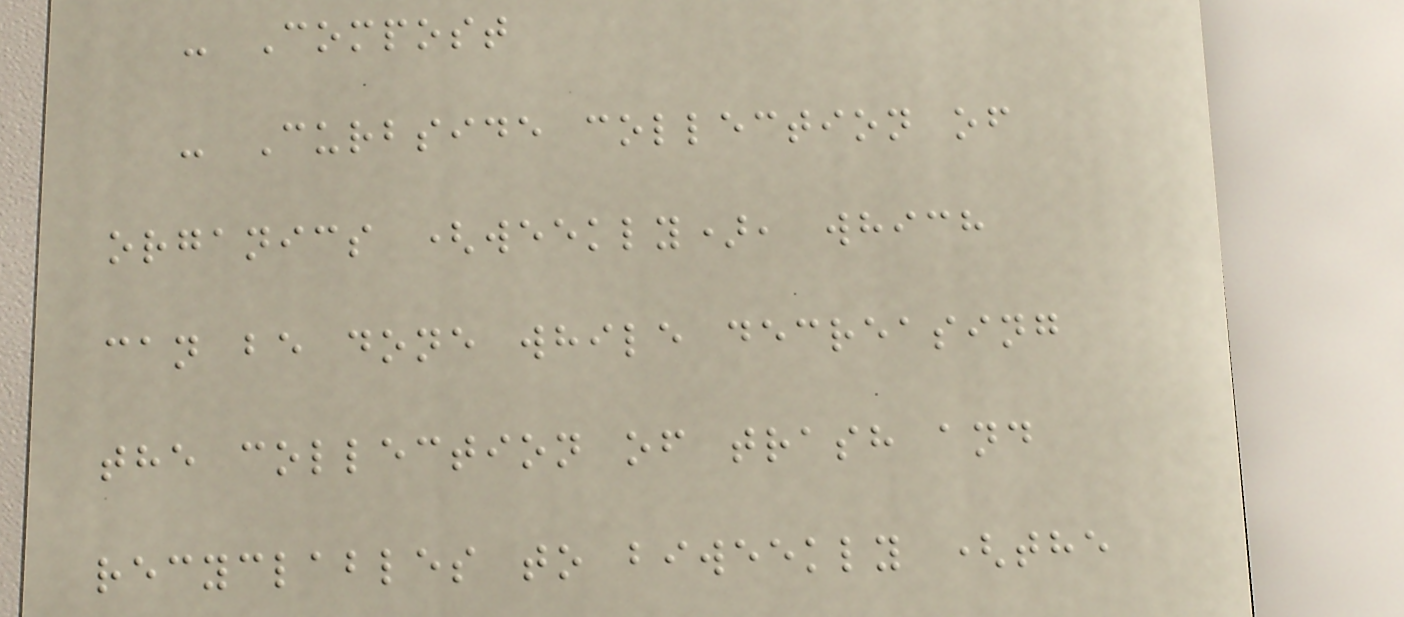- Compost
- Curbside collection of
organics (weekly), which
can be done while decreasing
the collection of trash and
recyclables to biweekly (the
